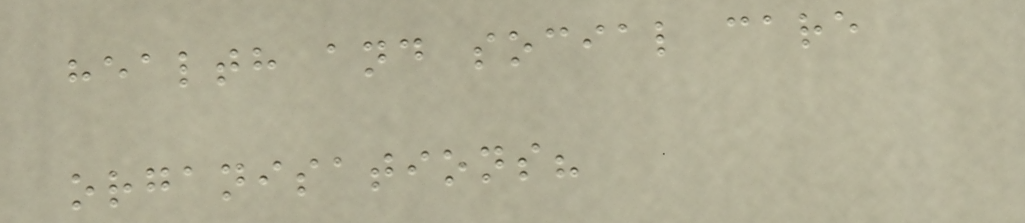health and social care
organisations?
